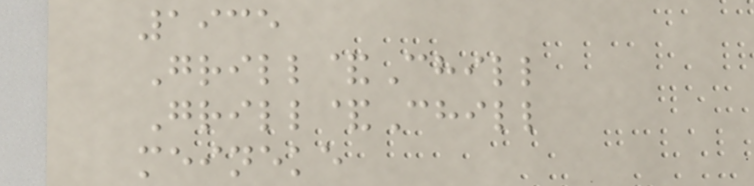1935
Grill&Chill
Grill&Chill
meineke
